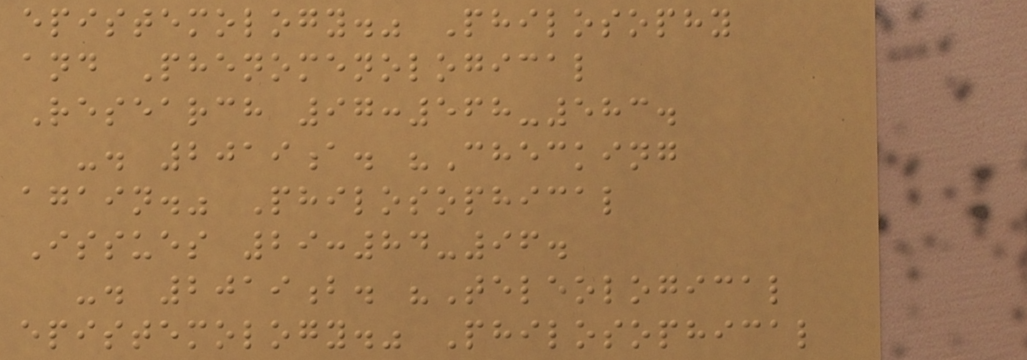epistemology." Philosophy
and Phenomenological
Research 97:568-583.
-. 2019a. "Checking
again." Philosophical
Issues 29:84-96.
-. 2019b. "Teleological
epistemology." Philosophical
